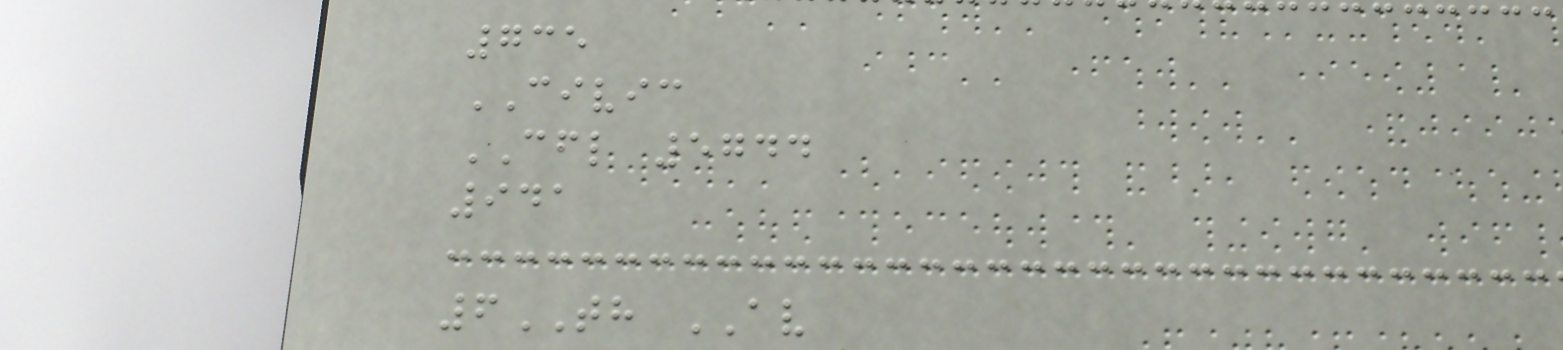735
CIVIC
CFL 5744
941
6TH AV
